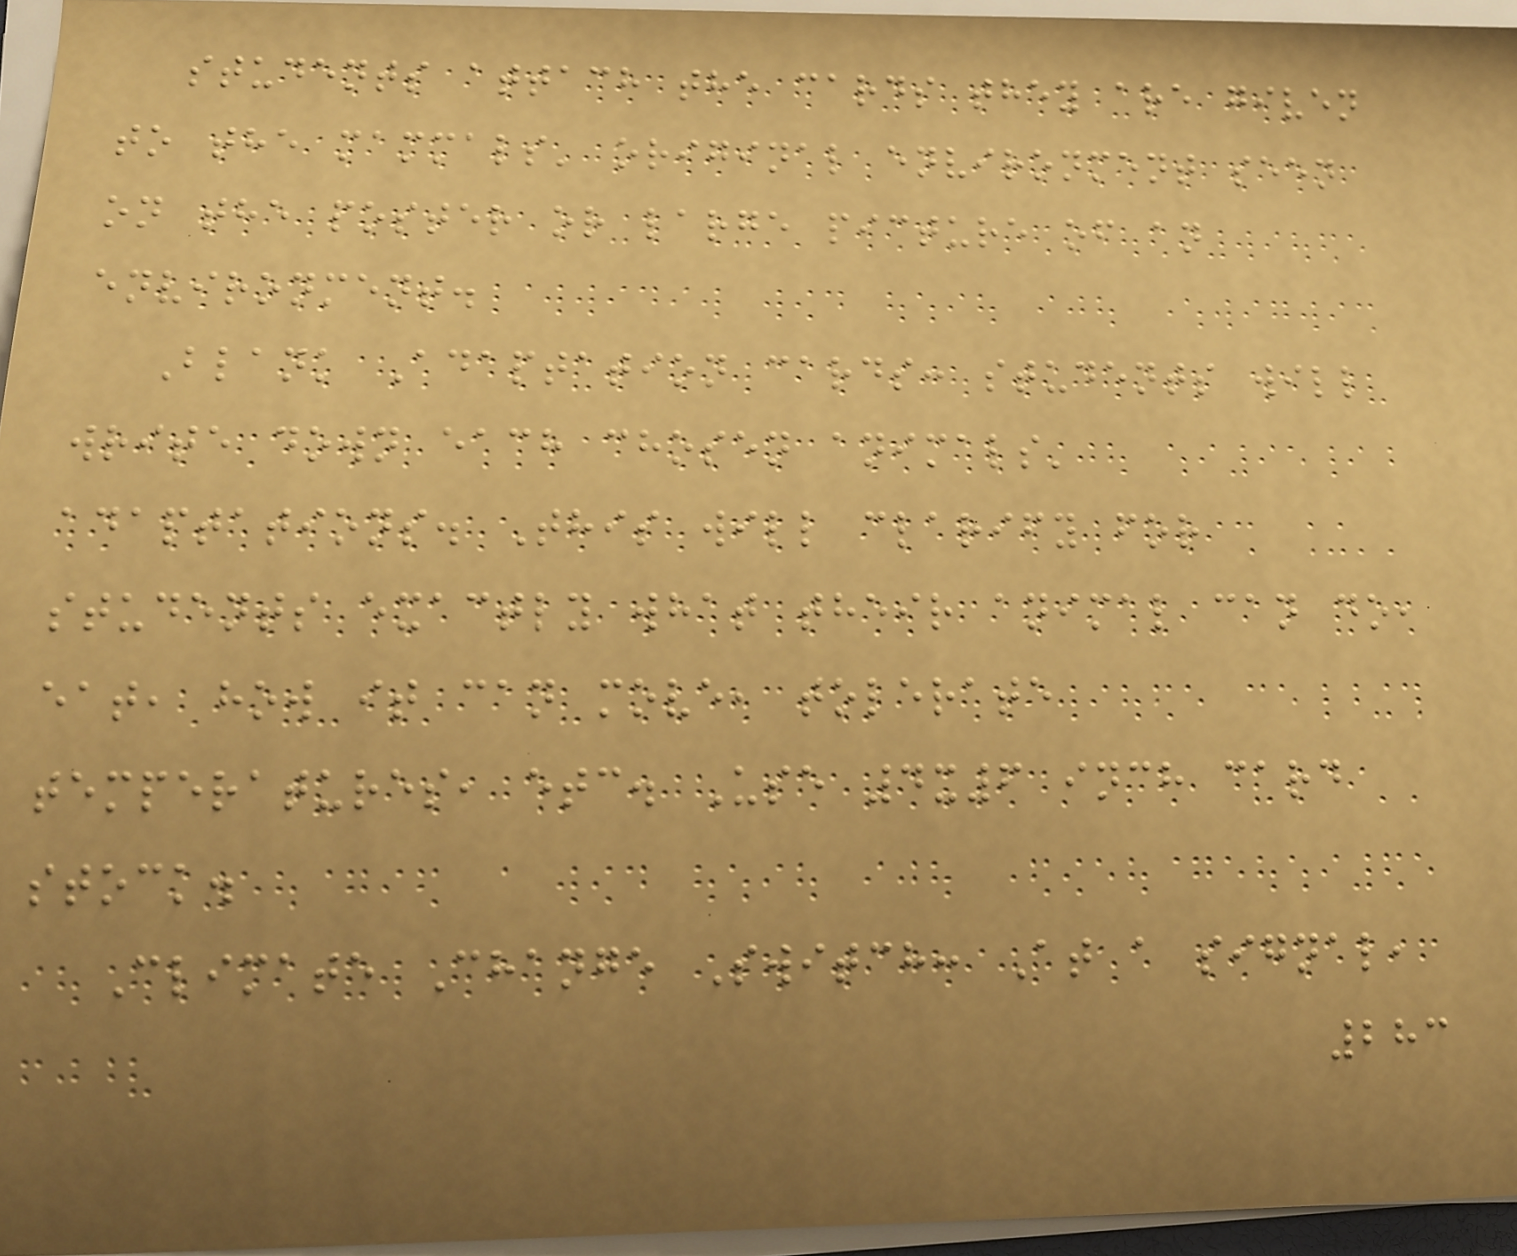students attach the cards they are given
to the mammals' original environment seen
on the poster or large picture of an
environment.
Blank Adaptation cards: students will
write down each chosen animals'
adaptations. This will clarify for
students exactly what their animal can do,
eat, how it can move, tolerate
temperatures, etc. Use 4x6 inch card
stock.
Climate Change Switch: At a signal,
283
